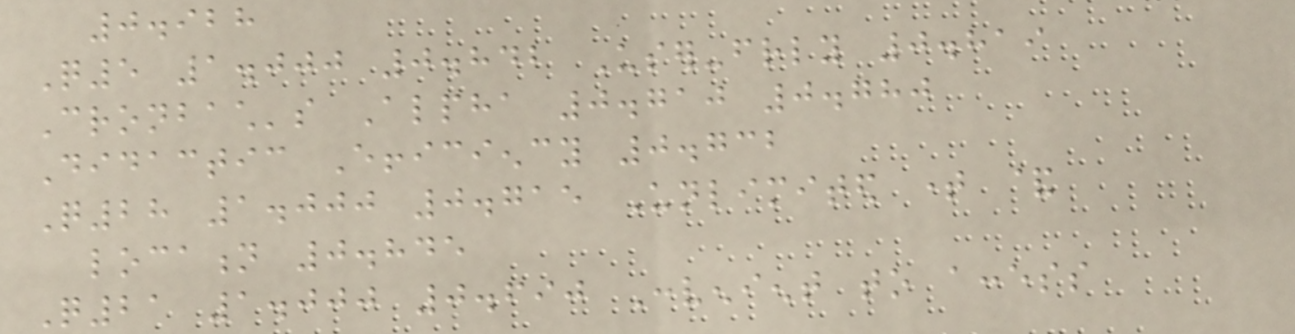0.928
Q5 1.000 0.842 User-friendly 0.819
Cronbach's Alpha 0.710 0.780
Didactic Efficiency 0.732
Q28 1.000 0.715 Unlimited time &
location 0.845
Q21 1.000 0.690 Convenient to access
